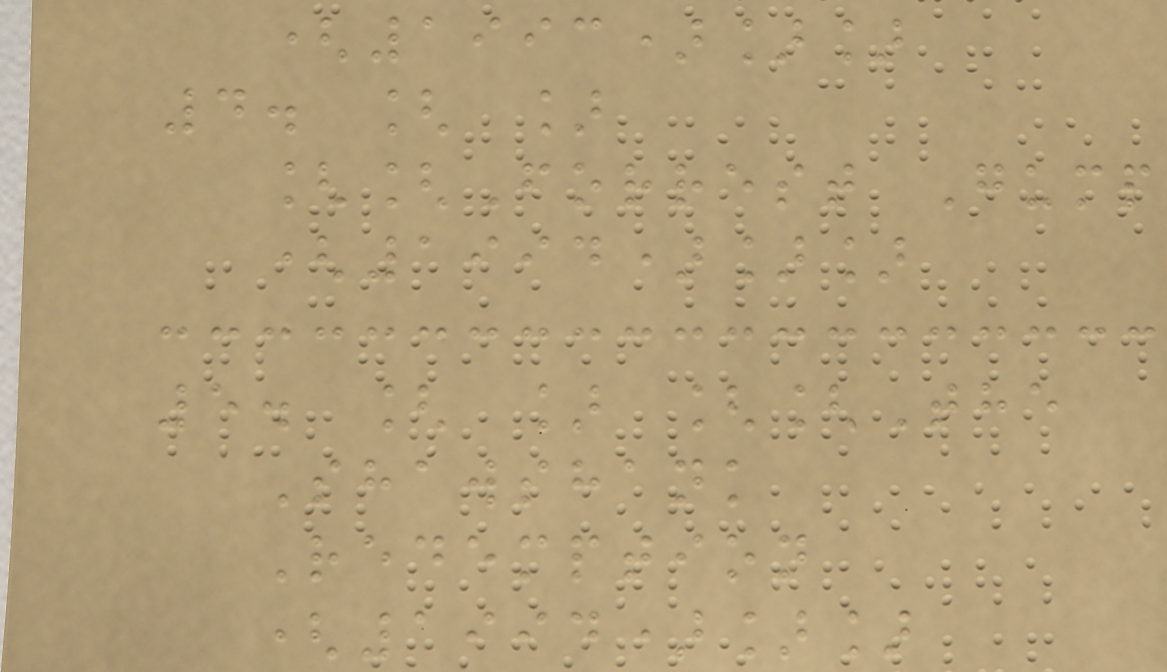(1993)]]
4. [ ]
[[Forrest Gump
(1994)]]
5. [ ] [[The
Shawshank
Redemption
(1994)]]
